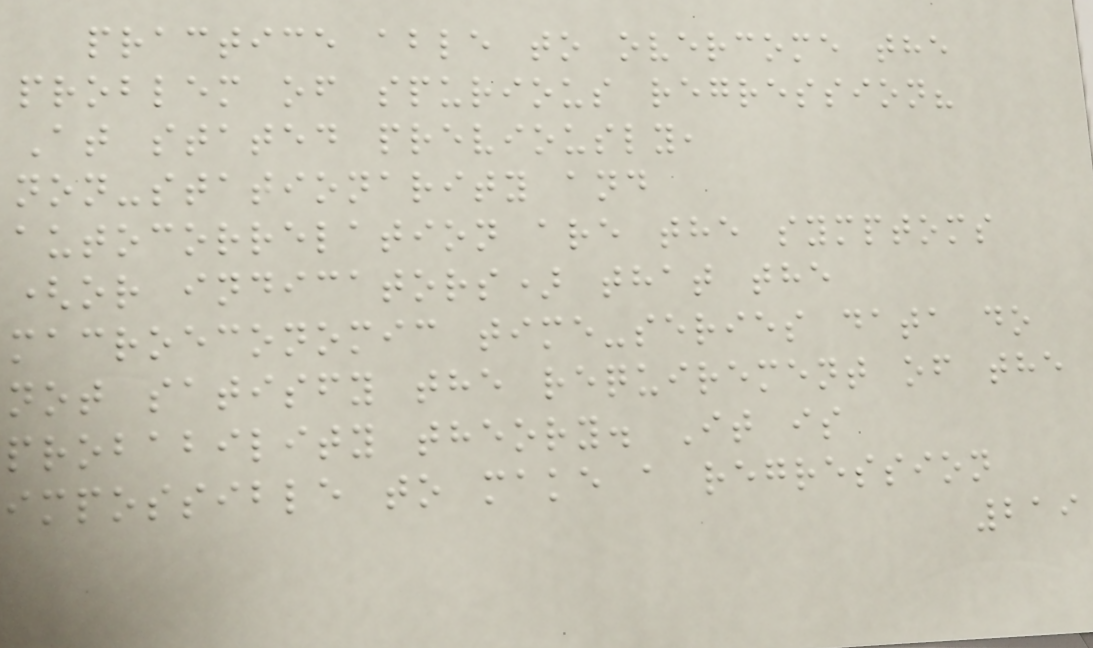practice able to overcome the
problem of spurious regression?
At stated previously,
non-stationarity and
autocorrelation are the symptoms
(or indicators) that the
macroeconomic time-series data do
not satisfy the requirement of the
probability theory. It is
impossible to make a regression
219
